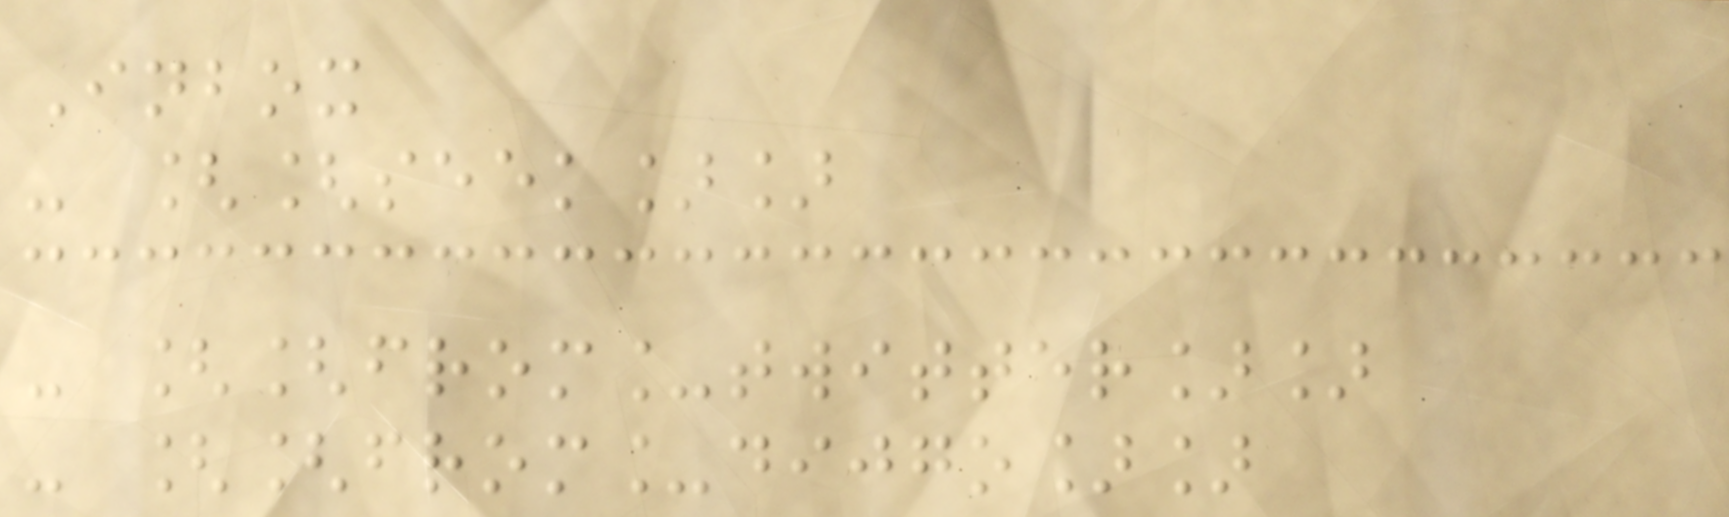Inbox
- [[seek]]
- [[from_twitter]]
- [[from_dijgo]]
